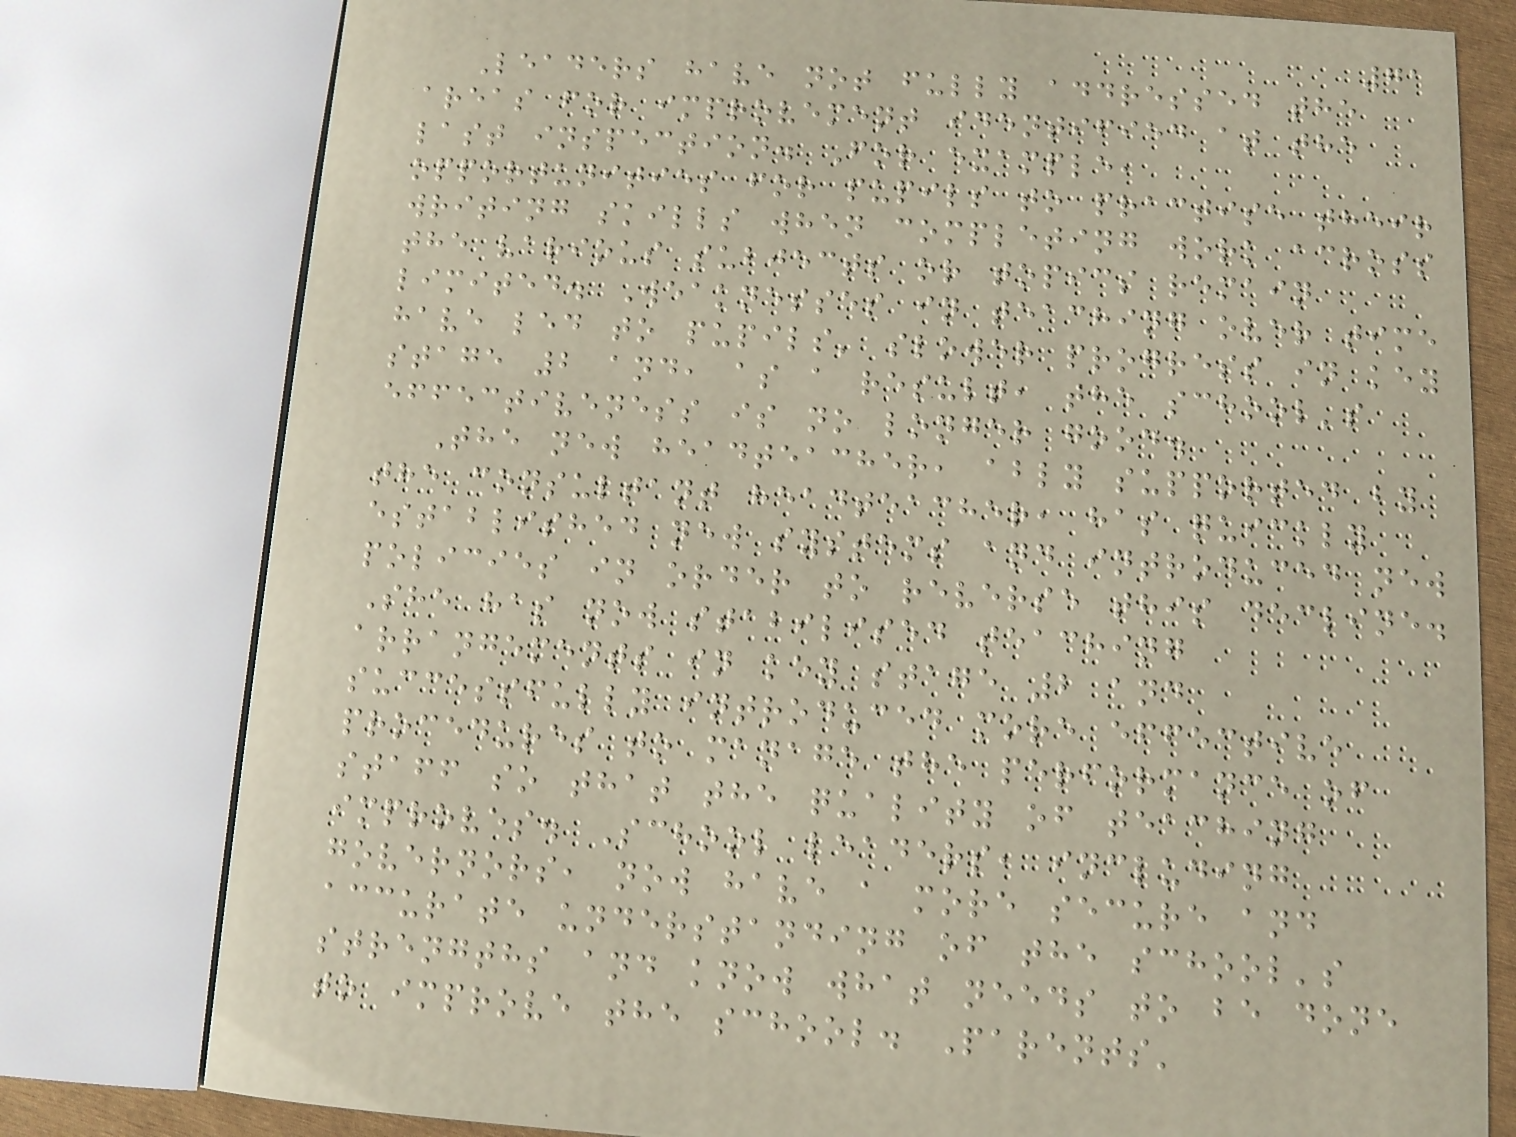71
Leaders have not fully addressed the
areas for improvement identified at the
last inspection. For example,
opportunities for pupils to practise their
writing skills when completing work across
the various subjects or topics remain
limited. Weaknesses in teaching over time
have led to pupils' slower progress in key
stage 2 and, as a result, the school's
effectiveness is no longer good.
The new headteacher, ably supported by
the consultant headteacher, has quickly
established new systems and introduced new
policies in order to reverse this decline.
She has now stabilised teaching
arrangements in key stage 2 and
successfully introduced more effective
procedures to manage the performance of
staff so that the quality of teaching
improves. School leaders, including
governors, now have a more secure and
accurate understanding of the school's
strengths and know what needs to be done
to improve the school. Parents'
